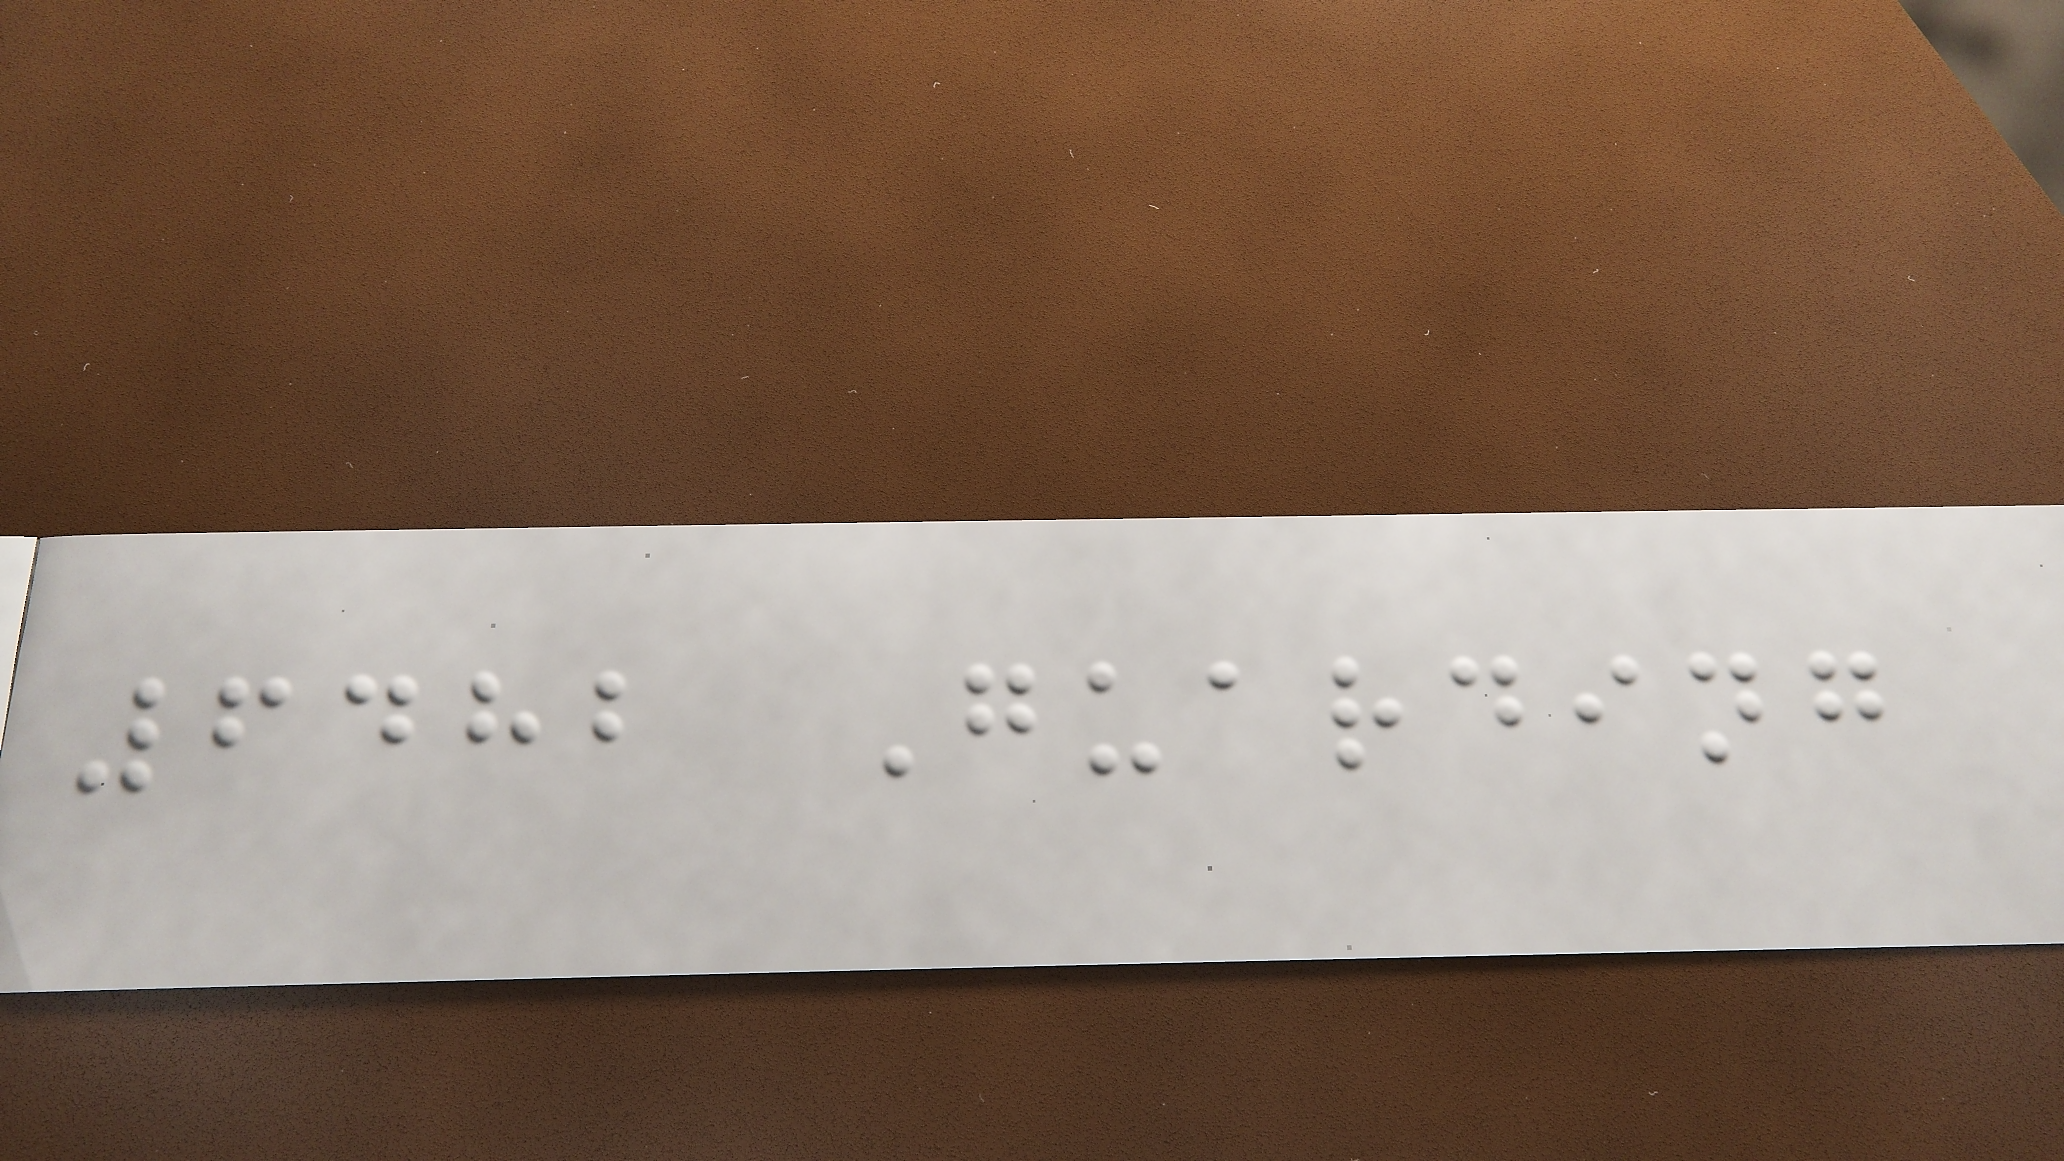6482 Guarding
